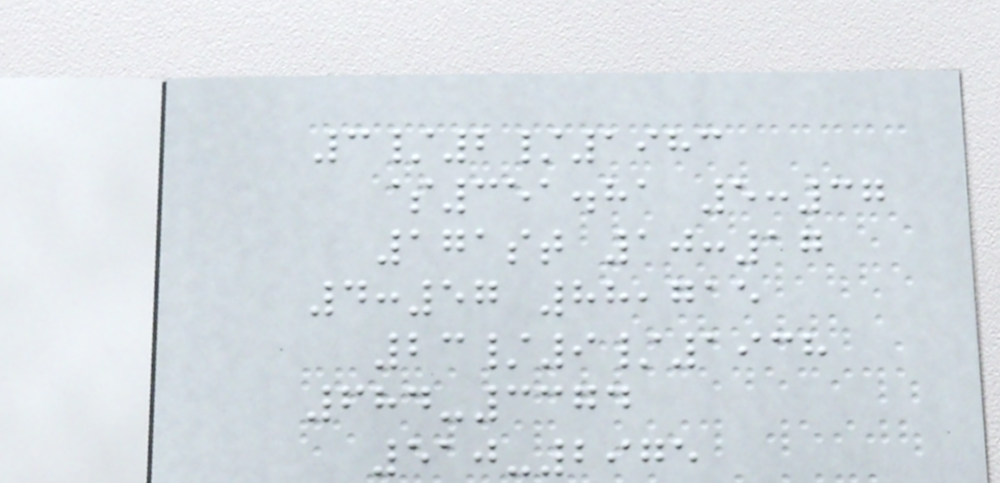3/2/1983
$351.81 5:37
171st 10:17
4:57 88,715
23/9/1938
684-3374
510-2975
